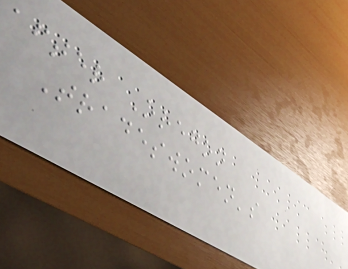after Oregon
Tradeswomen's
